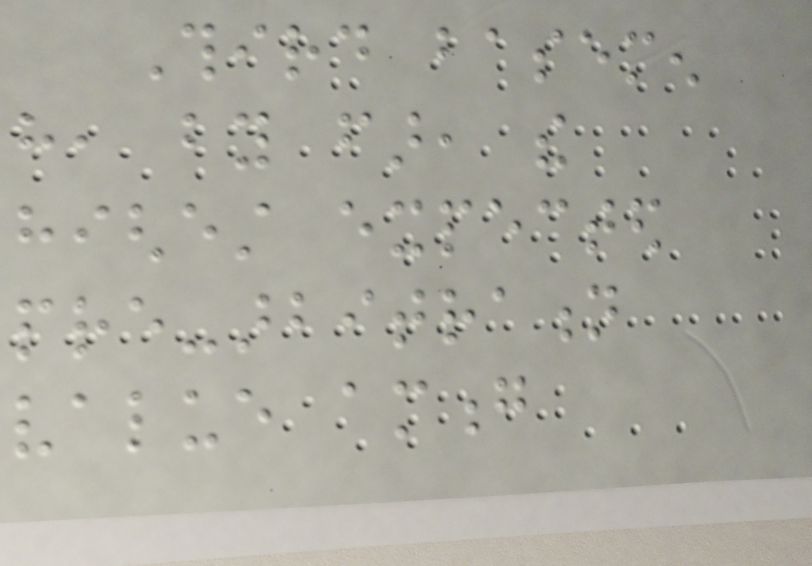Third basemen
have, by far, the
highest expected
pre-arbitration
value among
